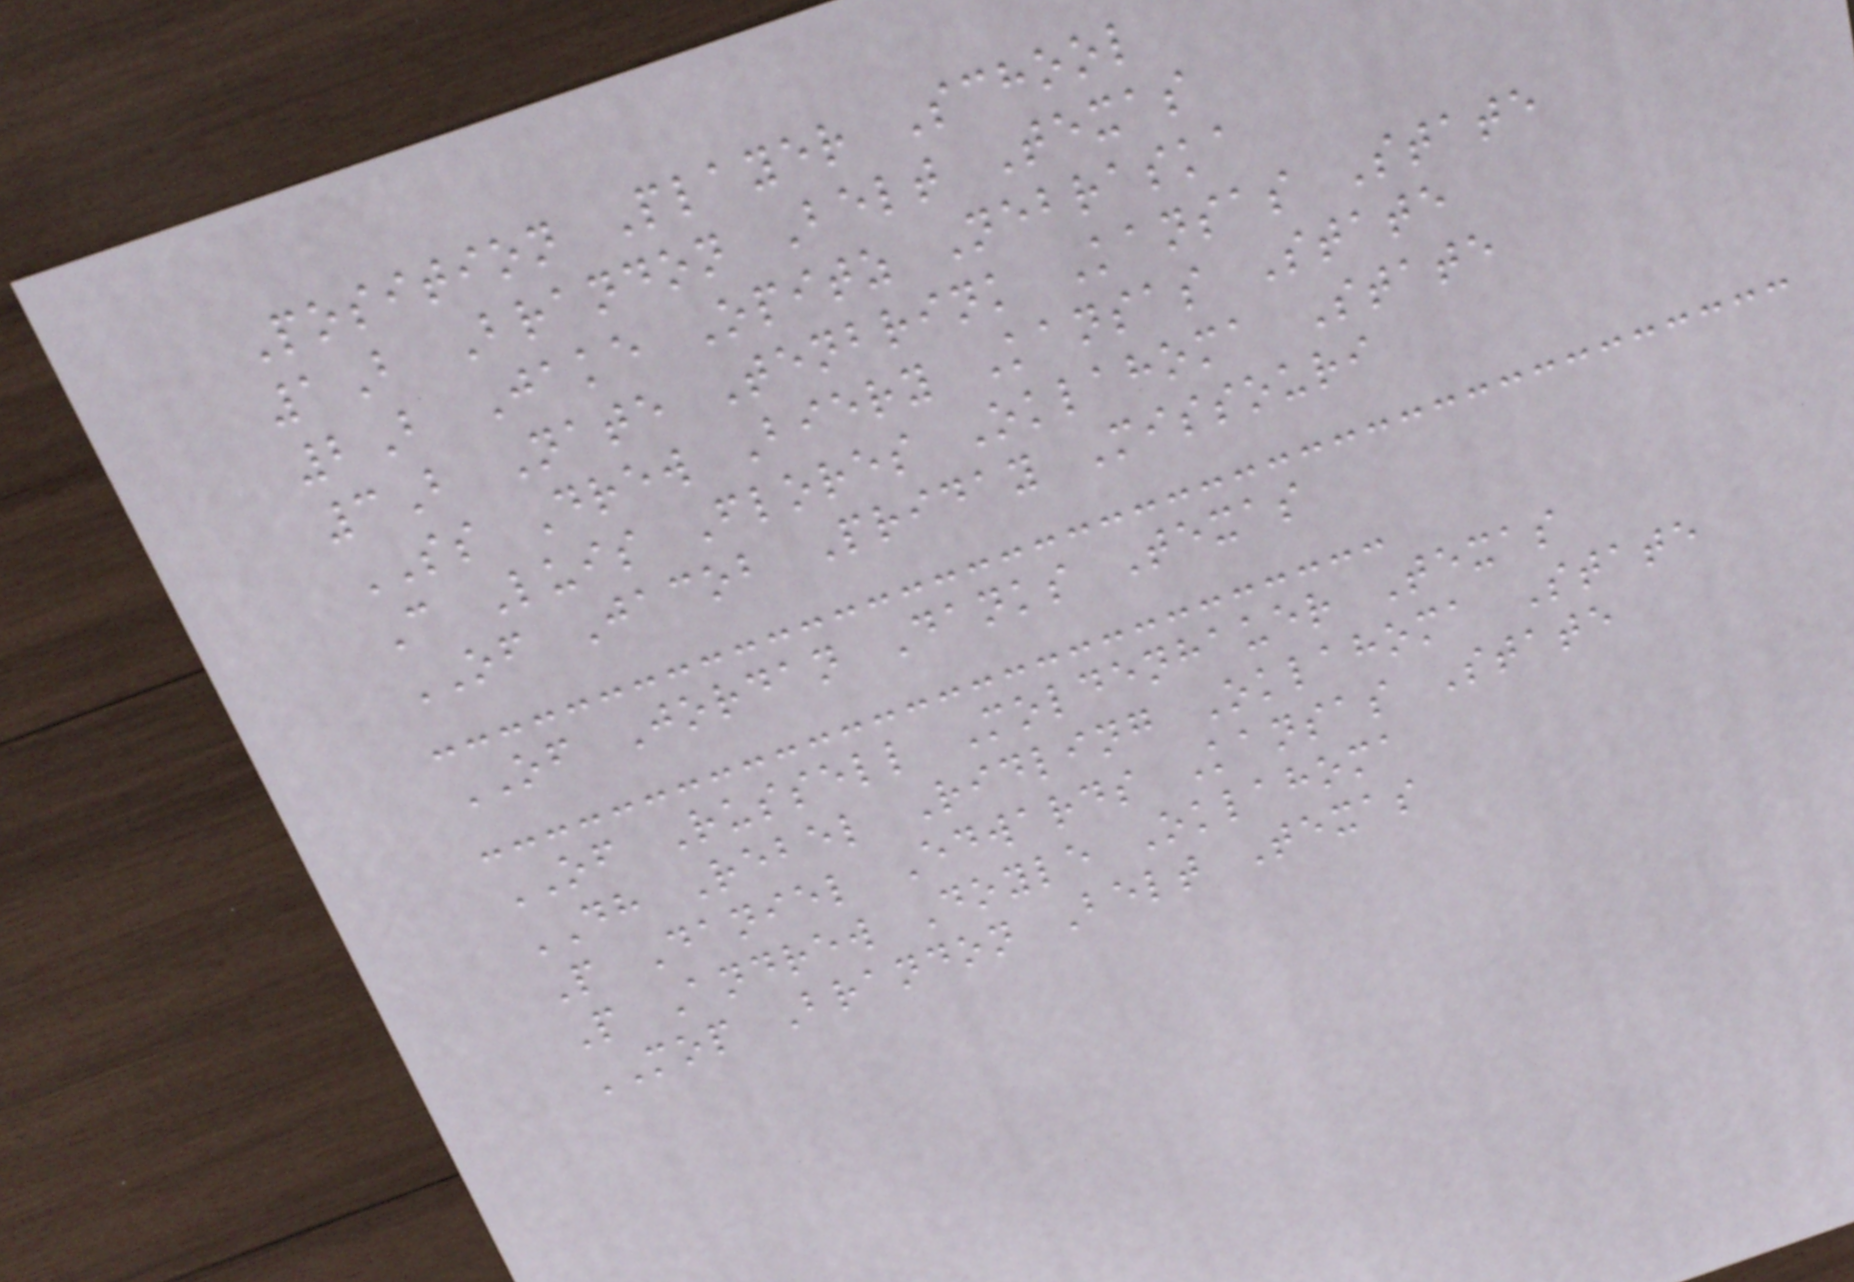Position Player School
1B Brandon Belt Texas
2B Jake Opitz Nebraska
3B Nate Tenbrink Kansas State
SS Drew Biery Kansas State
C Luis Flores Oklahoma State
OF Jacob Priday Missouri
OF Jordan Danks Texas
OF Russell Moldenhauer Texas
DH Rebel Ridling Oklahoma State
P Daniel Edwards Kansas State
P Andrew Doyle Oklahoma
MOP Brandon Belt Texas
